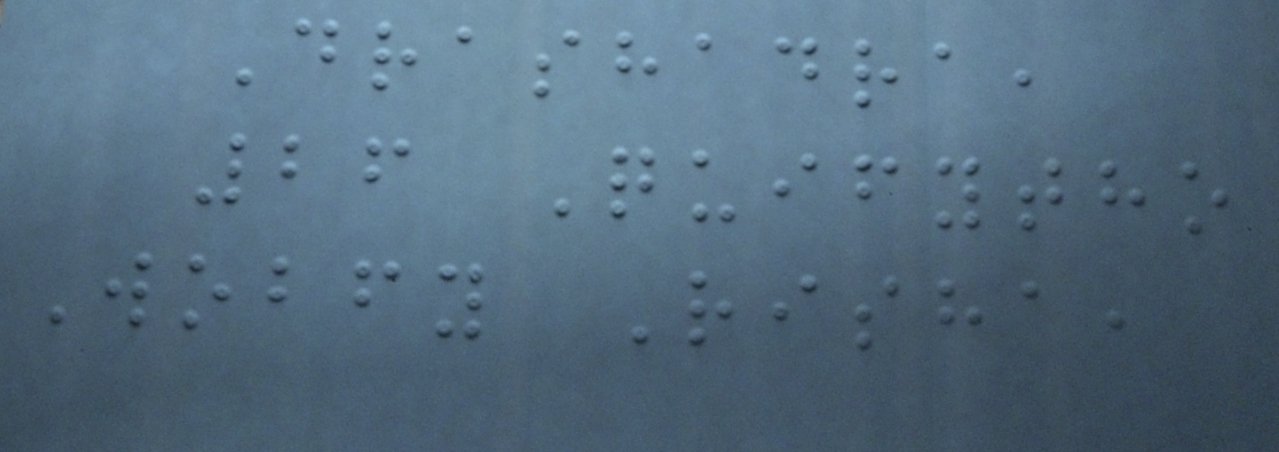Drashadra,
26 Quifytho
Wobfy Risha,
